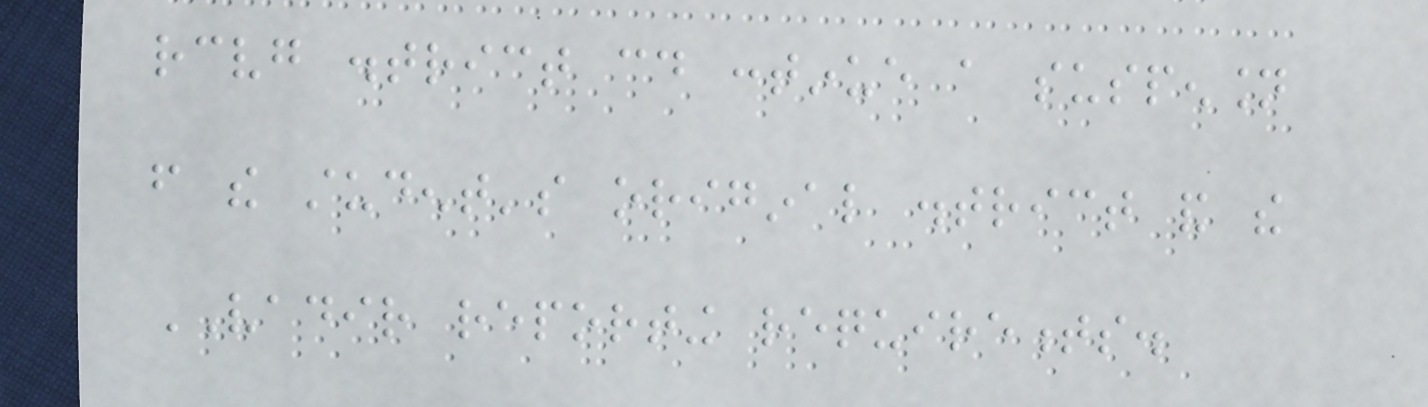receiving district could continue a suspension
from the student's original district and the
VADIR reporting requirements.
